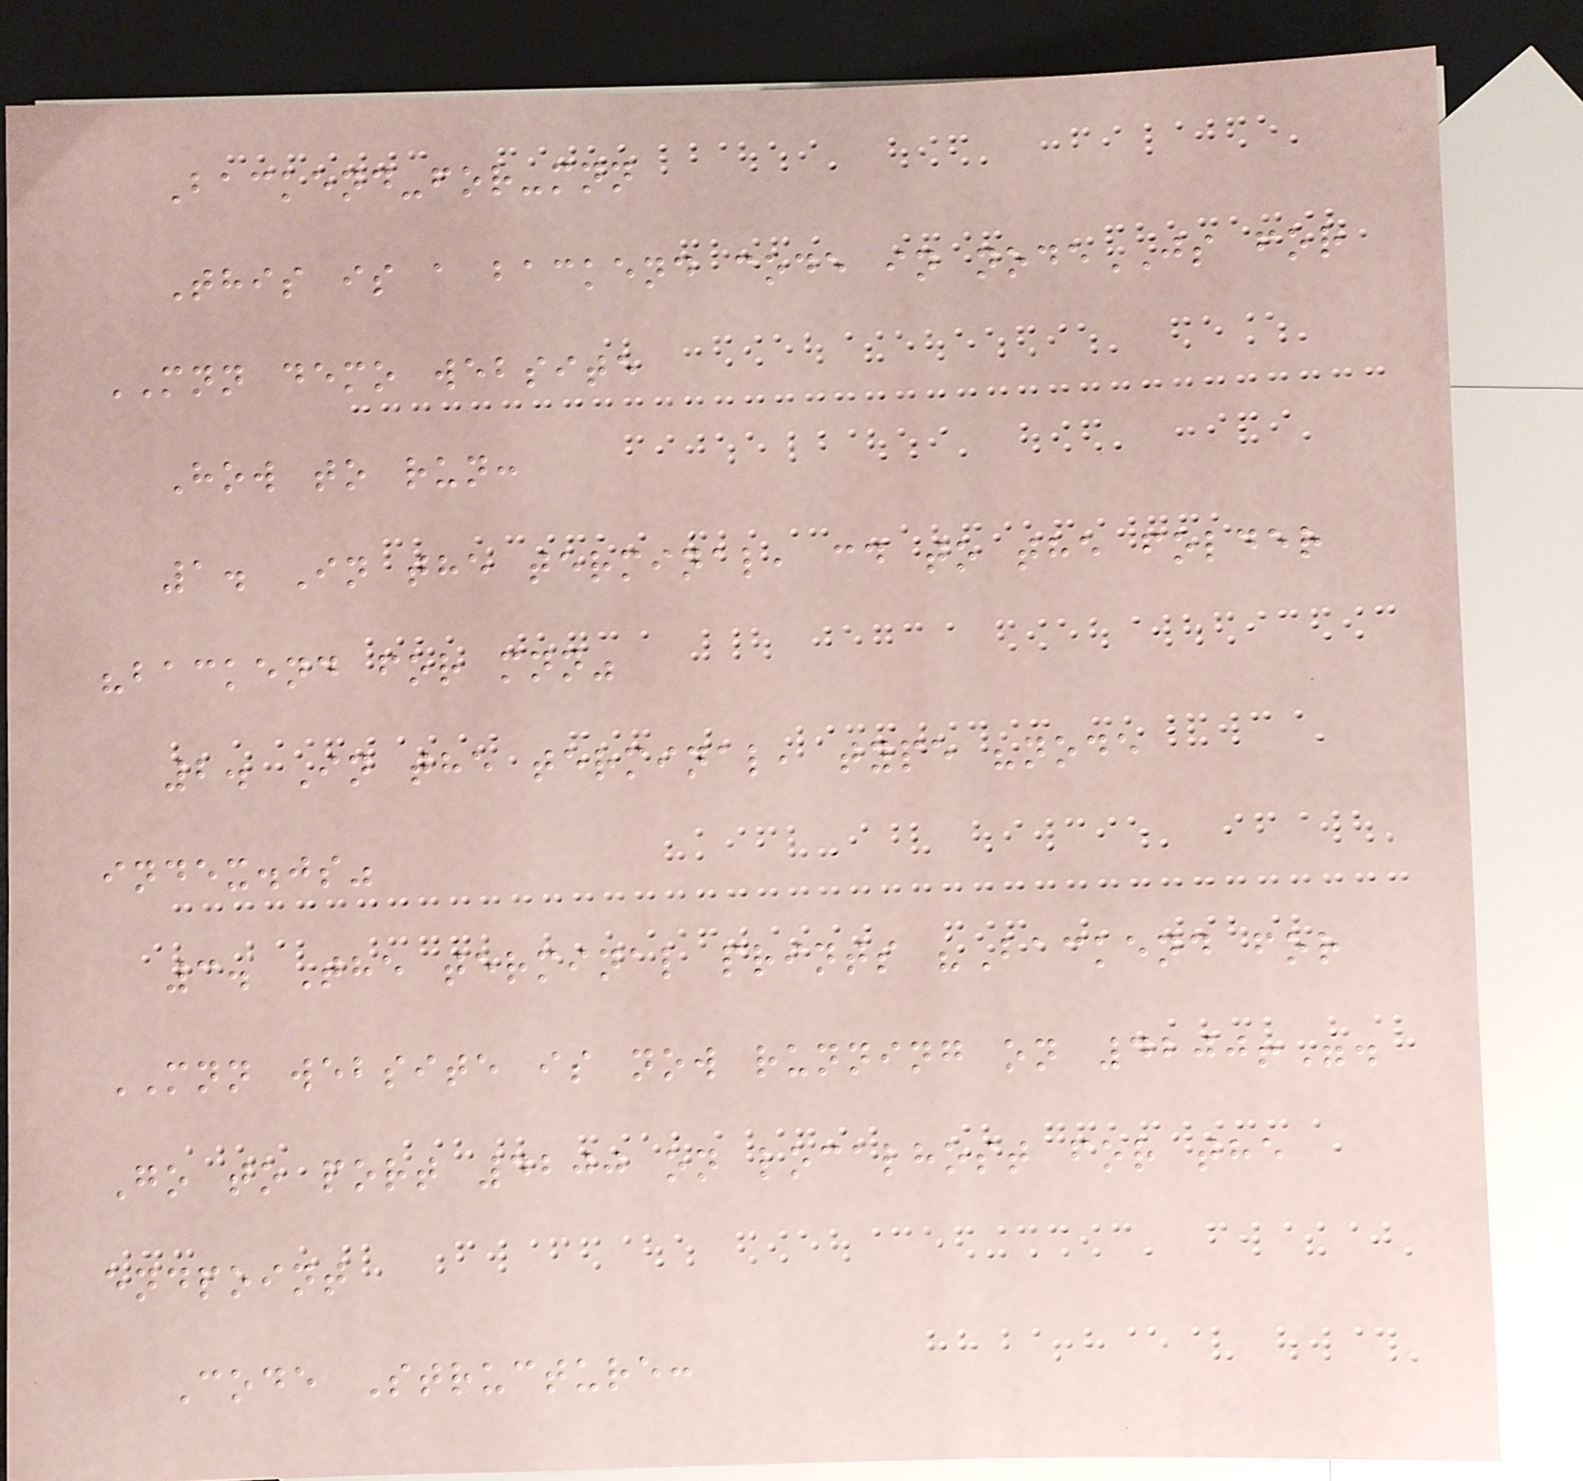Backend-for-mnn
This is a backend code in nodeJS for
MNN demo website
How to run:
1. In the terminal, cd to the folder
"backend for mnn"
2. In the terminal, type "node
index.js"
3. The terminal prints "Backend for
MNN website is now running on 4200!".
Go to port 4200 on localhost for the
endpoint
Code Structure:
